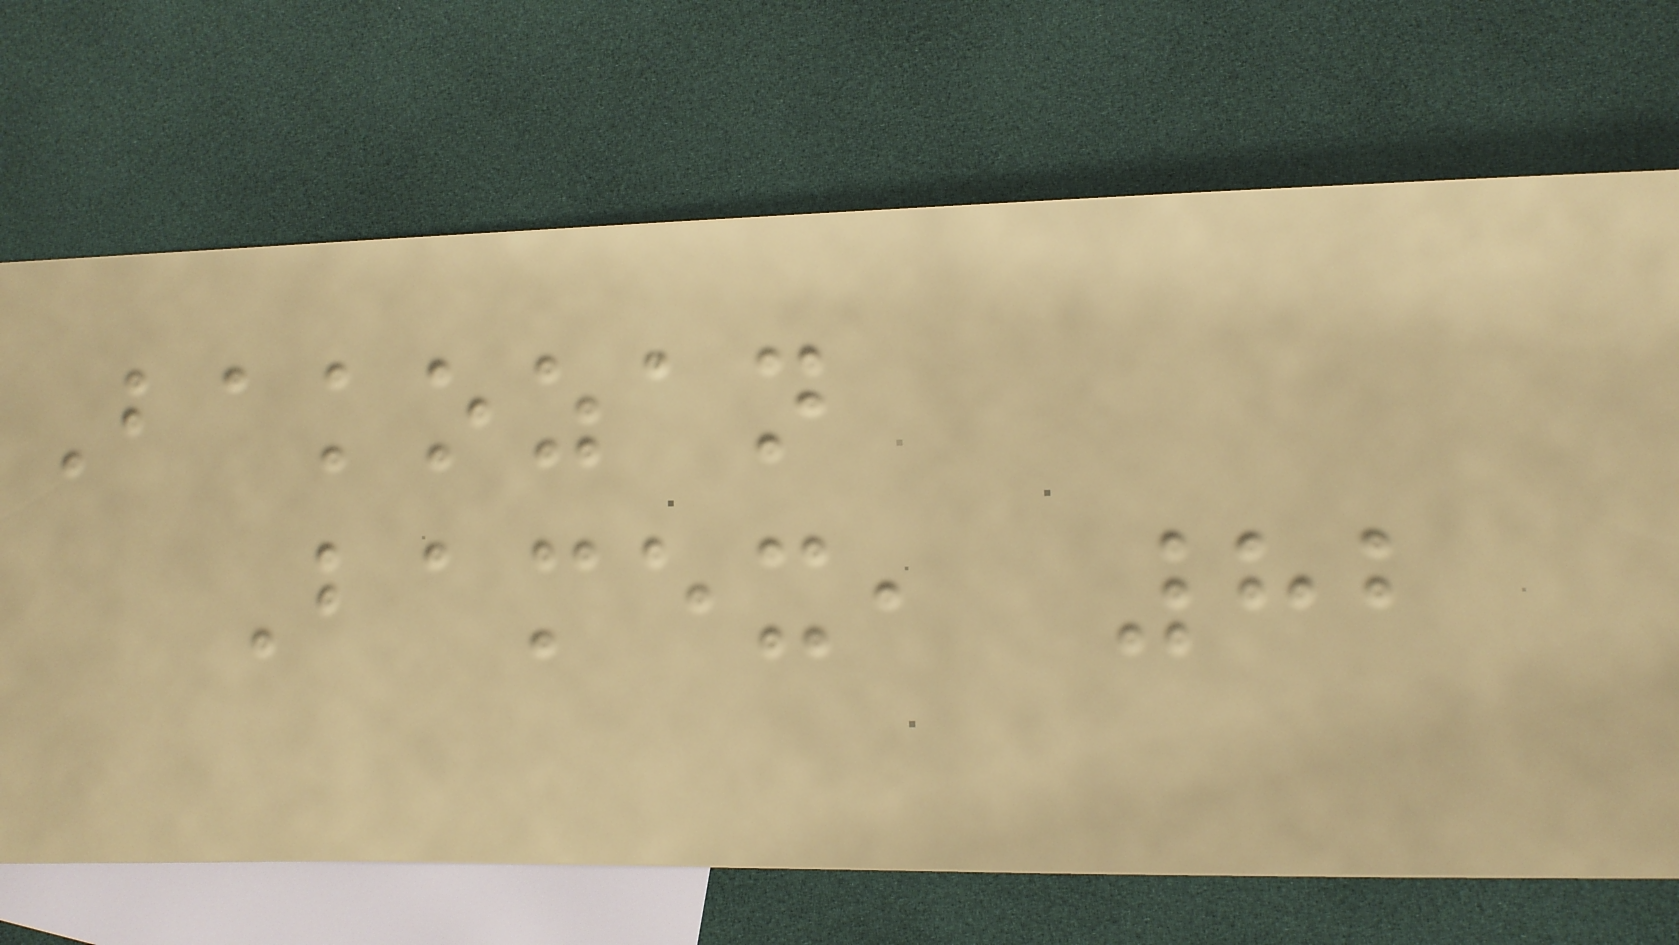Bakozan
Bamex, 82
